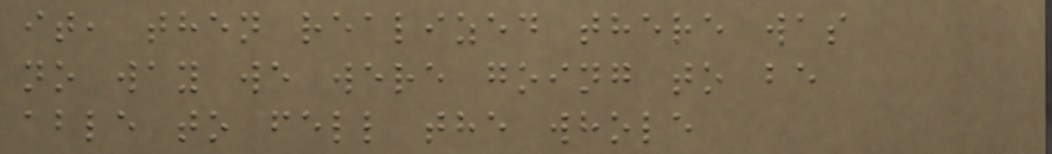it, then realized there was
no way we were going to be
able to fell the whole
